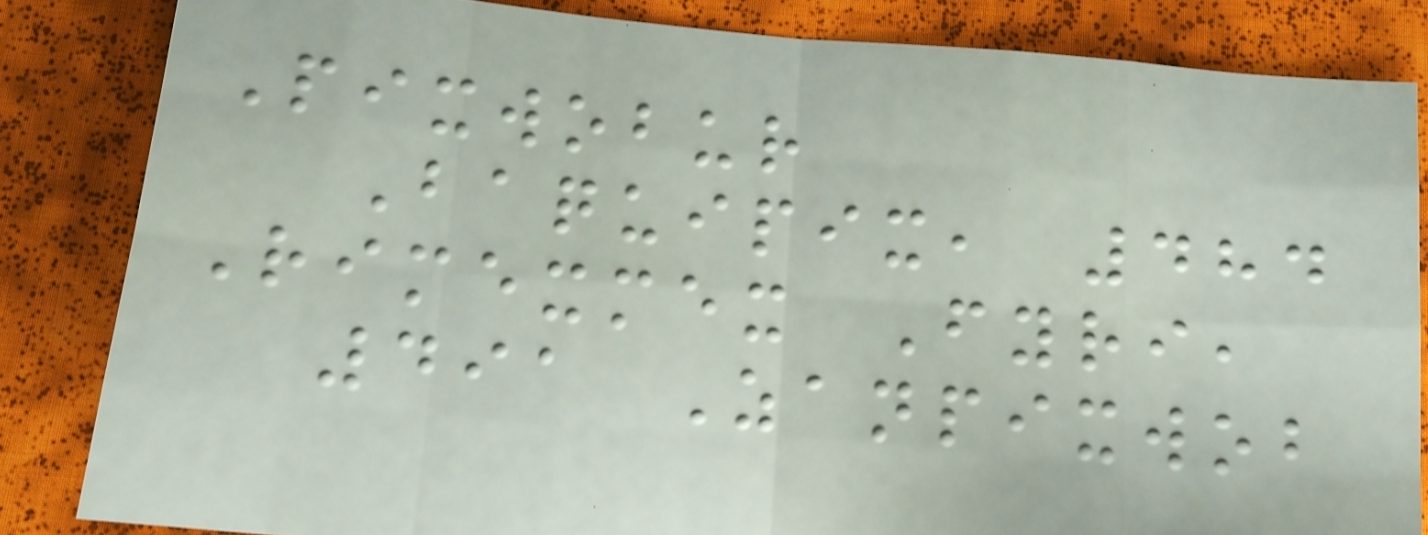Pixwobur
Baquipix, 484
Rimexmex Fyri,
491 Zanpixwob
